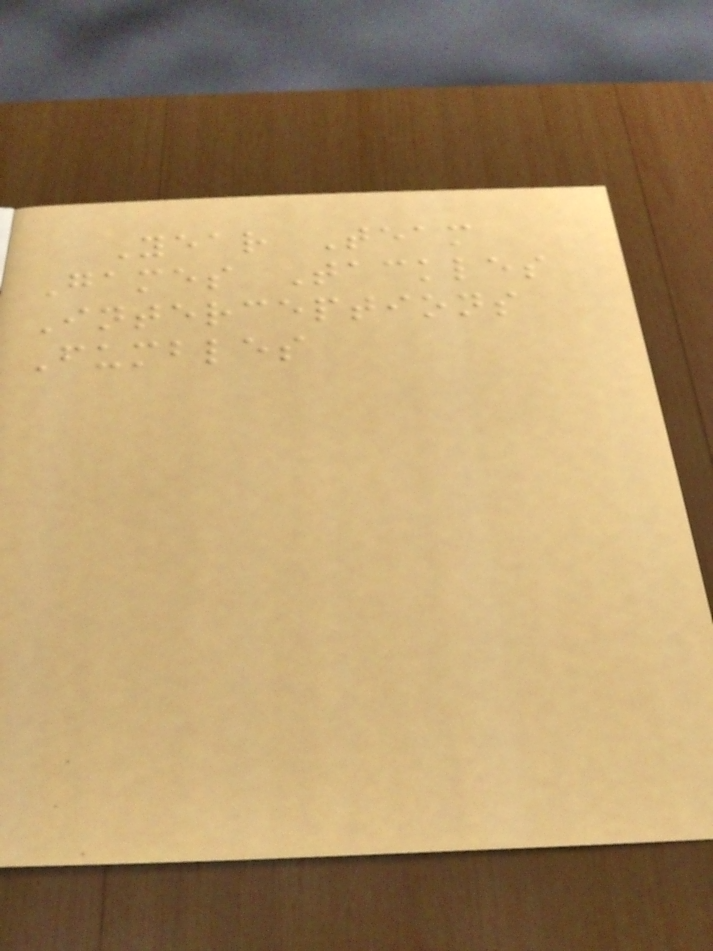Year Team
Games Tackles
Interceptions
Fumbles
